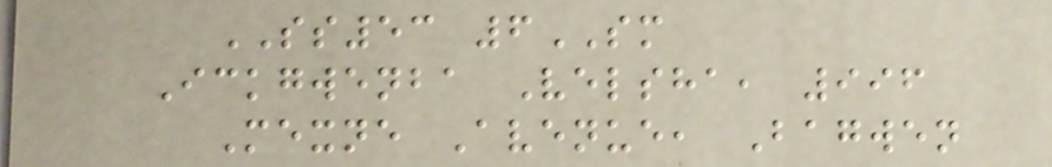SS53 6SM
Ickgwenba Velsha, 996
Mexne Avenue, Bagwen
